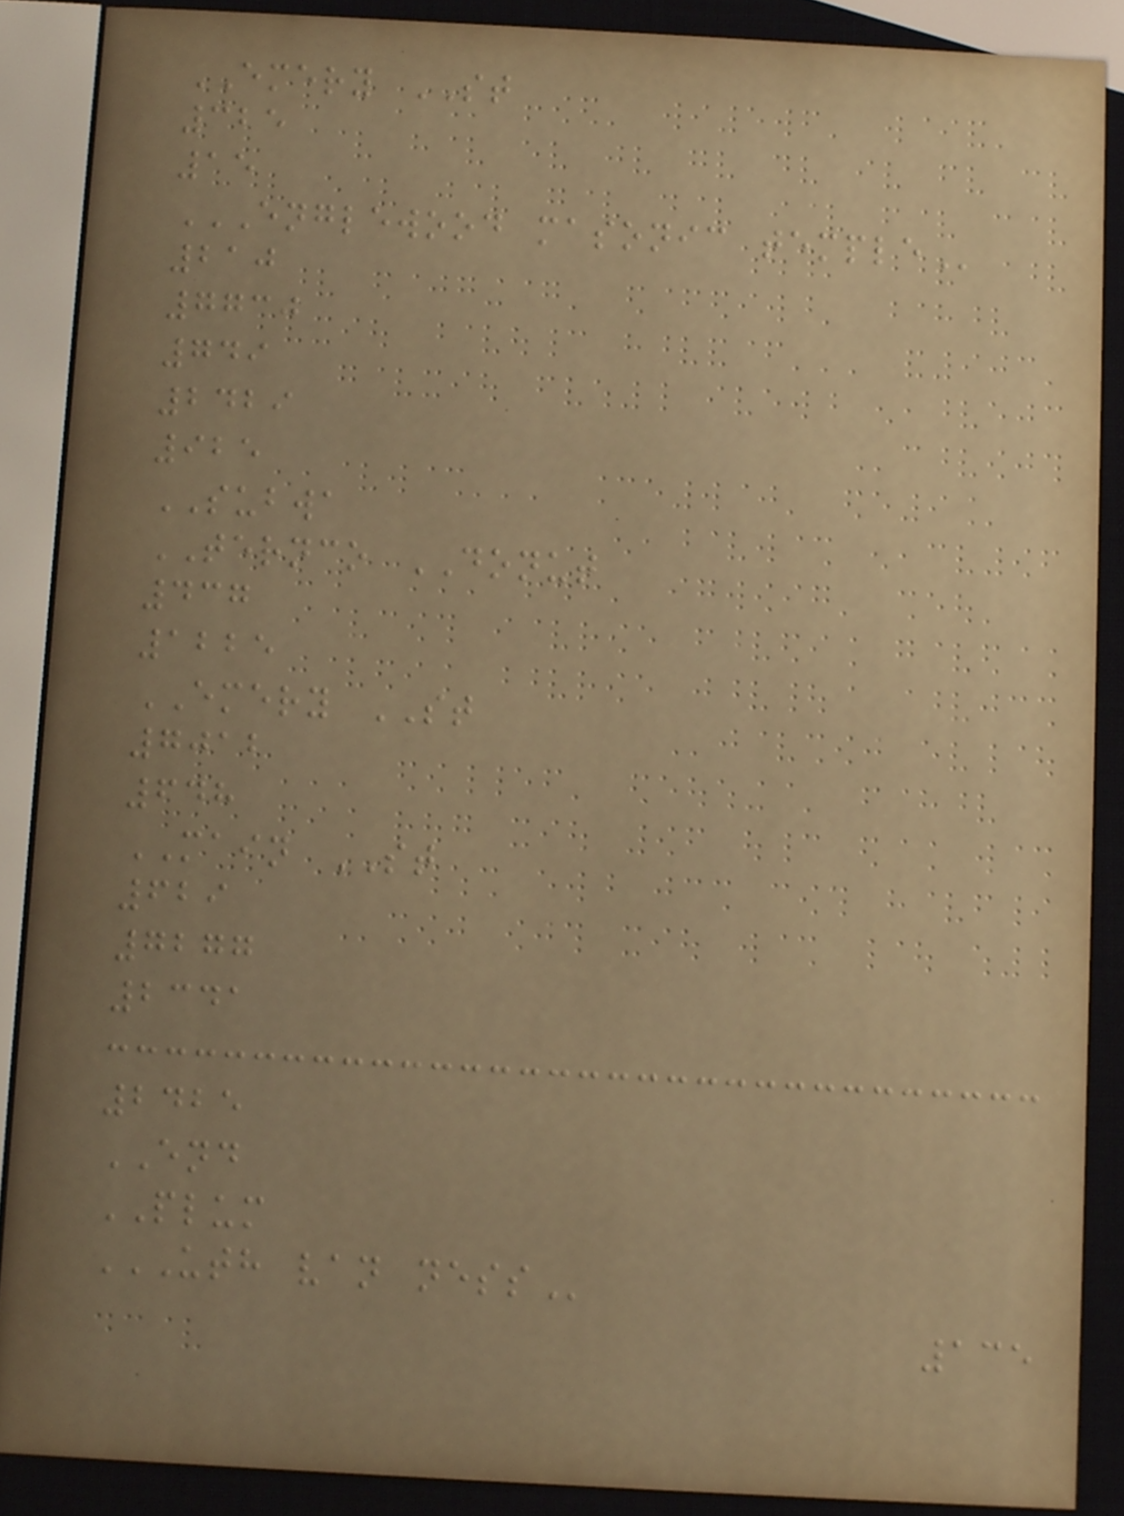EMERY ST
325
15
ENGLEWOOD MASONIC TEMPLE
210
7730
749
2429
925
SUBWA
TERNCO DONUT
437
1225
EMERY ST
7012
648
MAIN ST
629
7277
2341
2425
END
PLUM
UTH VAN NESS
135
